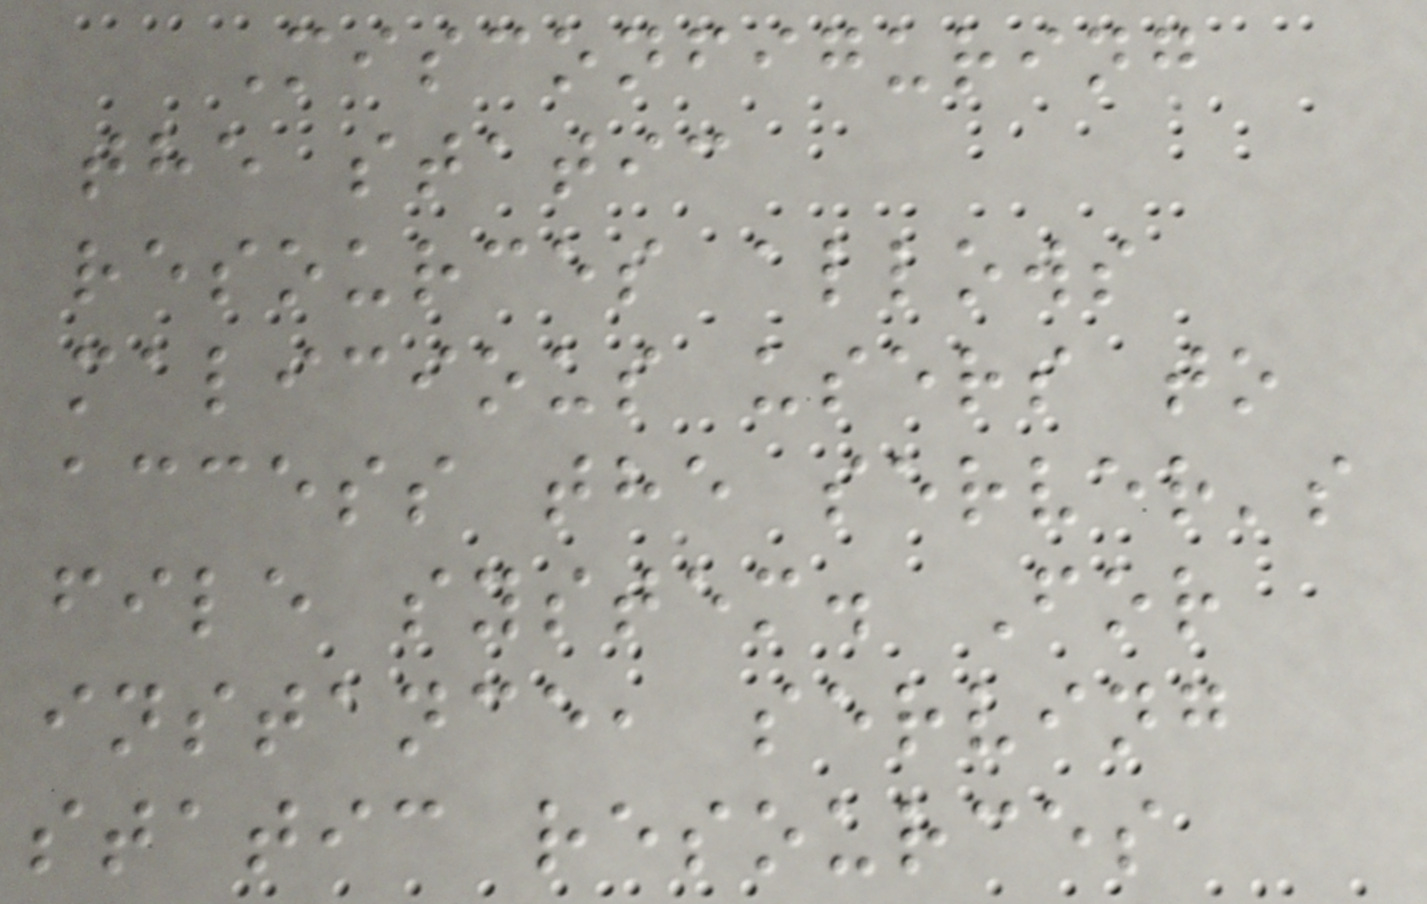Misconfiguring
the static
resources allows
malicious users to
access the server's
file system. For
instance, serving
static resources
